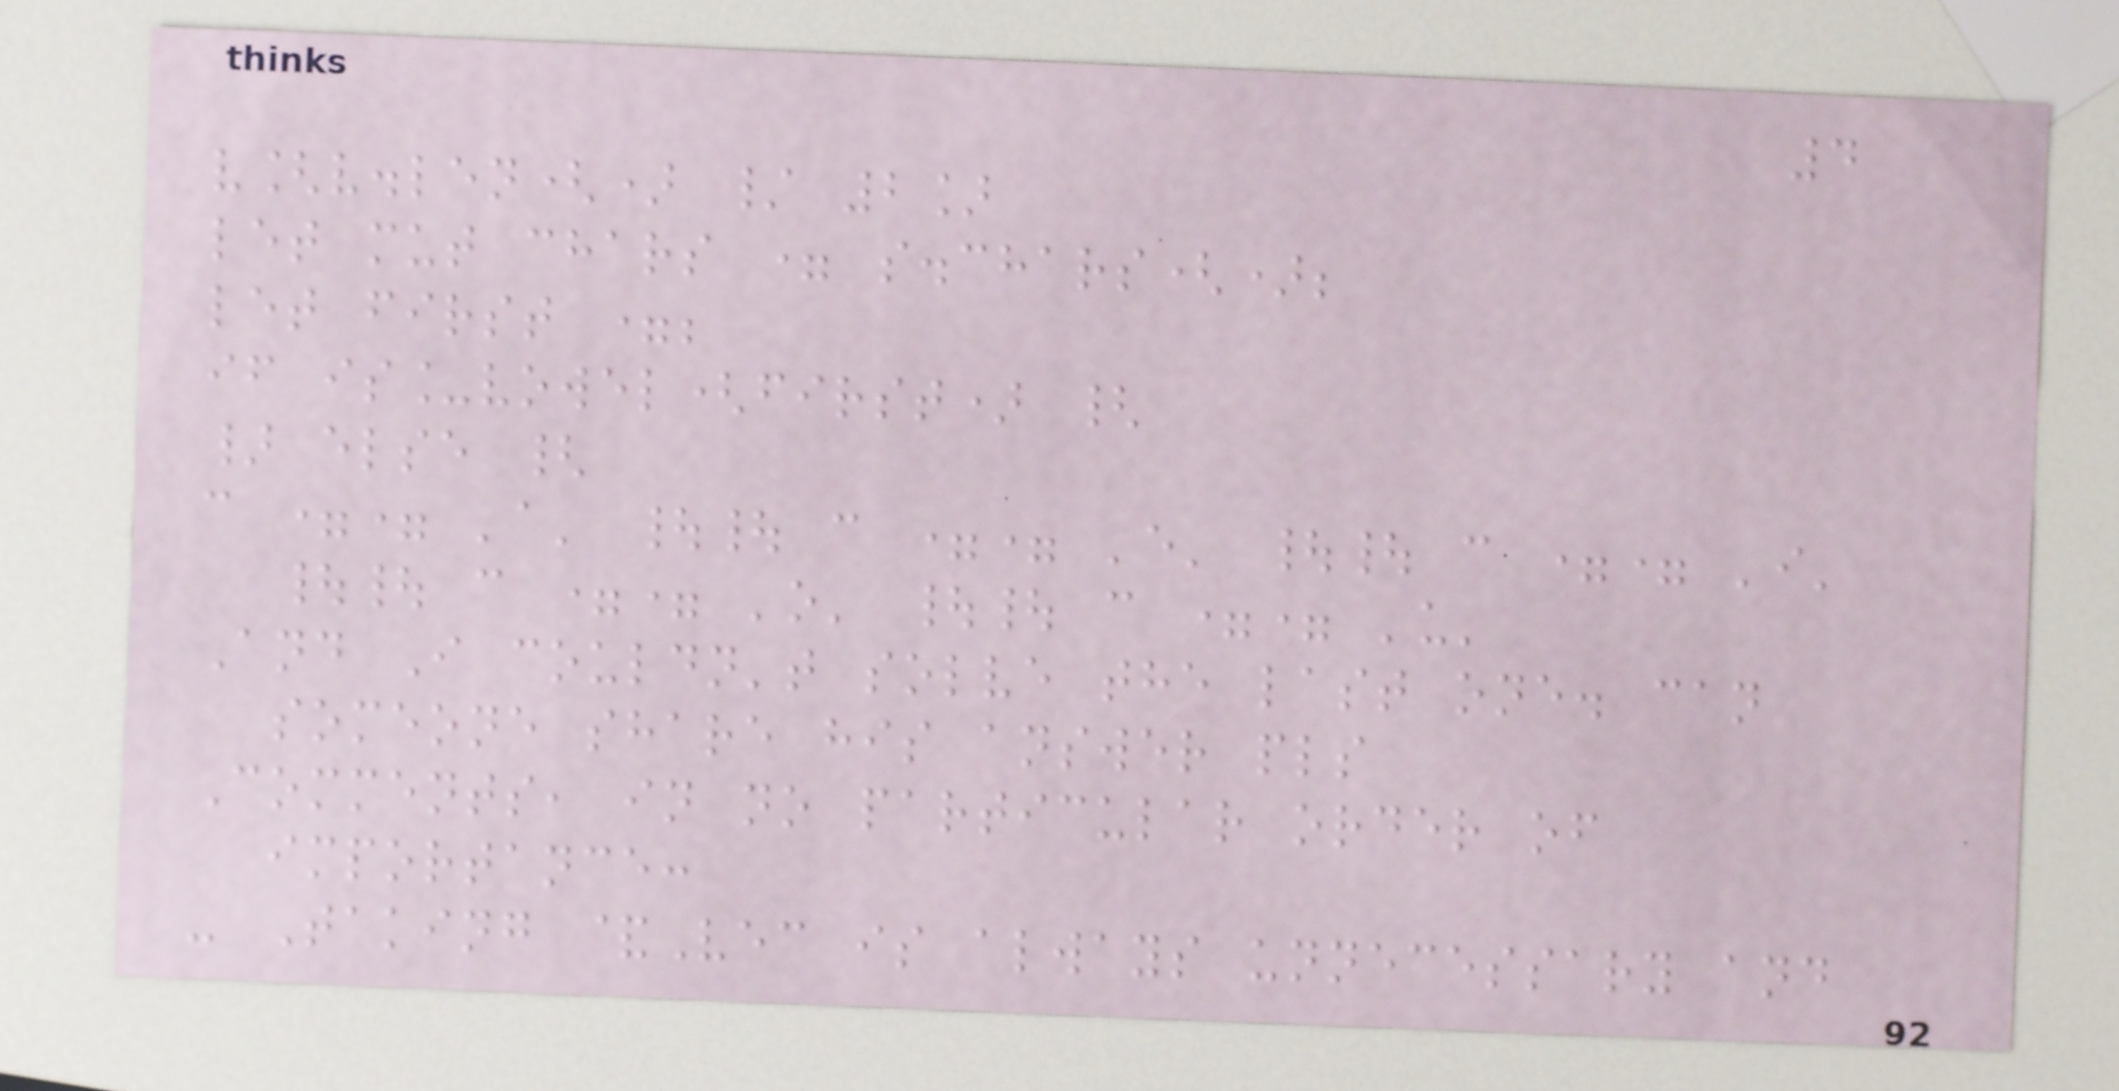4
v[v.len() / 2]
let mut chars = s.chars();
let first =;
if is_vowel(first) {
} else {
c == 'a' || c == 'e' || c == 'i'
|| c == 'o' || c == 'u'
And I couldn't solve the last one. can
someone share his answer pls
Comments, in no particular order of
importance:
- Taking &Vec is always unnecessary and
